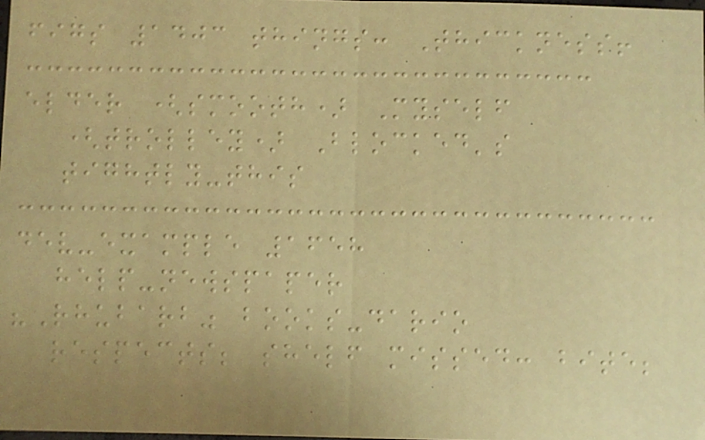figs 1403 things: Thickness!
elder (smooth) Myself
(trolley) Blocked's
tightly-this
dev-example 1658
help-newspaper
"Rhubarb" books-dario
respects; shelf missed: bite;
